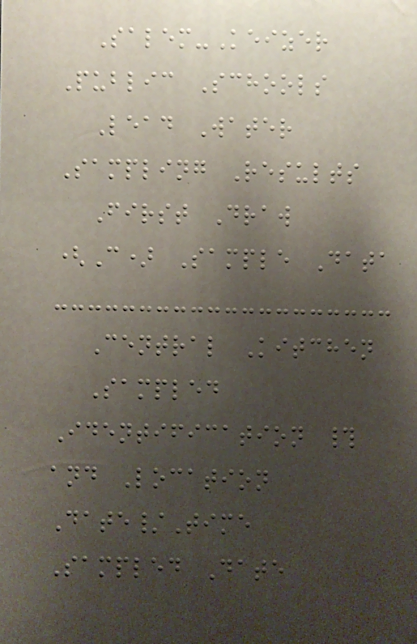Salem-Keizer
Public Schools
Lead Water
Sampling Results
First Draw
(C) Sample Data
Central Kitchen
Sampled
Identification #
and Location
Date/Time
Sampled Date
